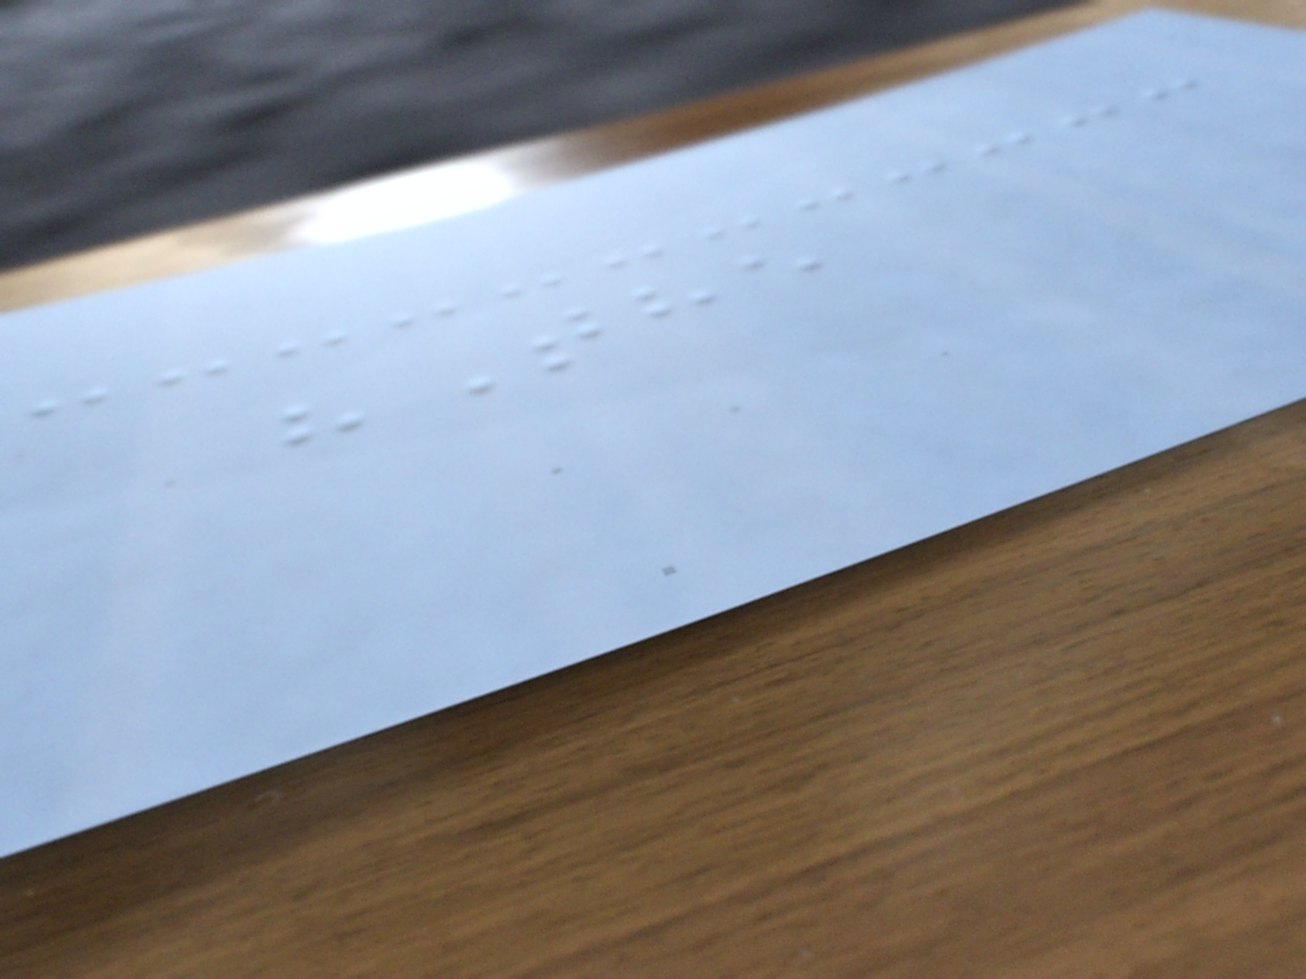"The
